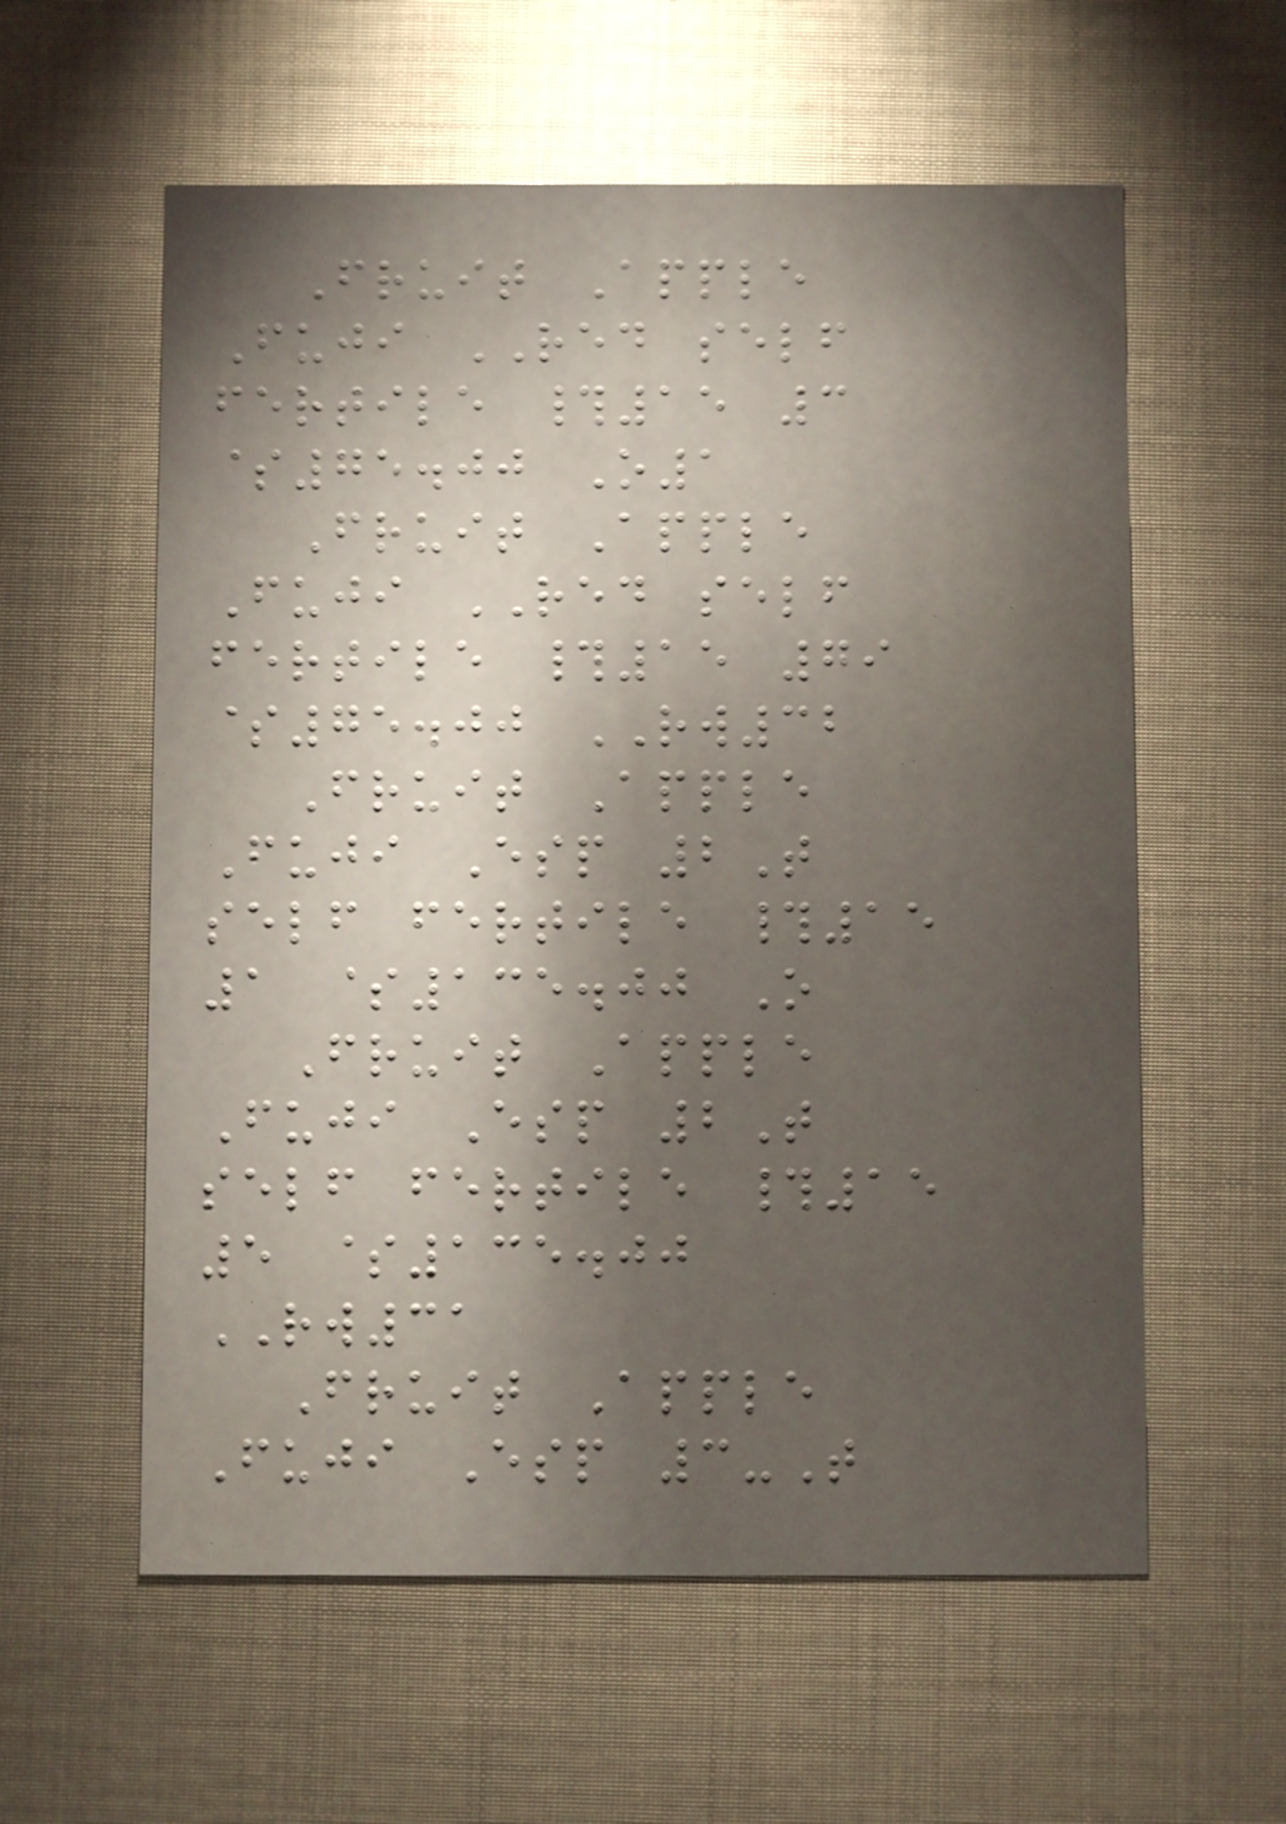Fruit Apple
Fuji RED self
fertile #15 3
$75.00 O1
Fruit Apple
Fuji RED self
fertile #15 79
$75.00 RW32
Fruit Apple
Fuji Esp 2T
self fertile #15
1 $135.00 O
Fruit Apple
Fuji Esp 2T
self fertile #15
5 $135.00
RW31
Fruit Apple
Fuji Esp 3-T
